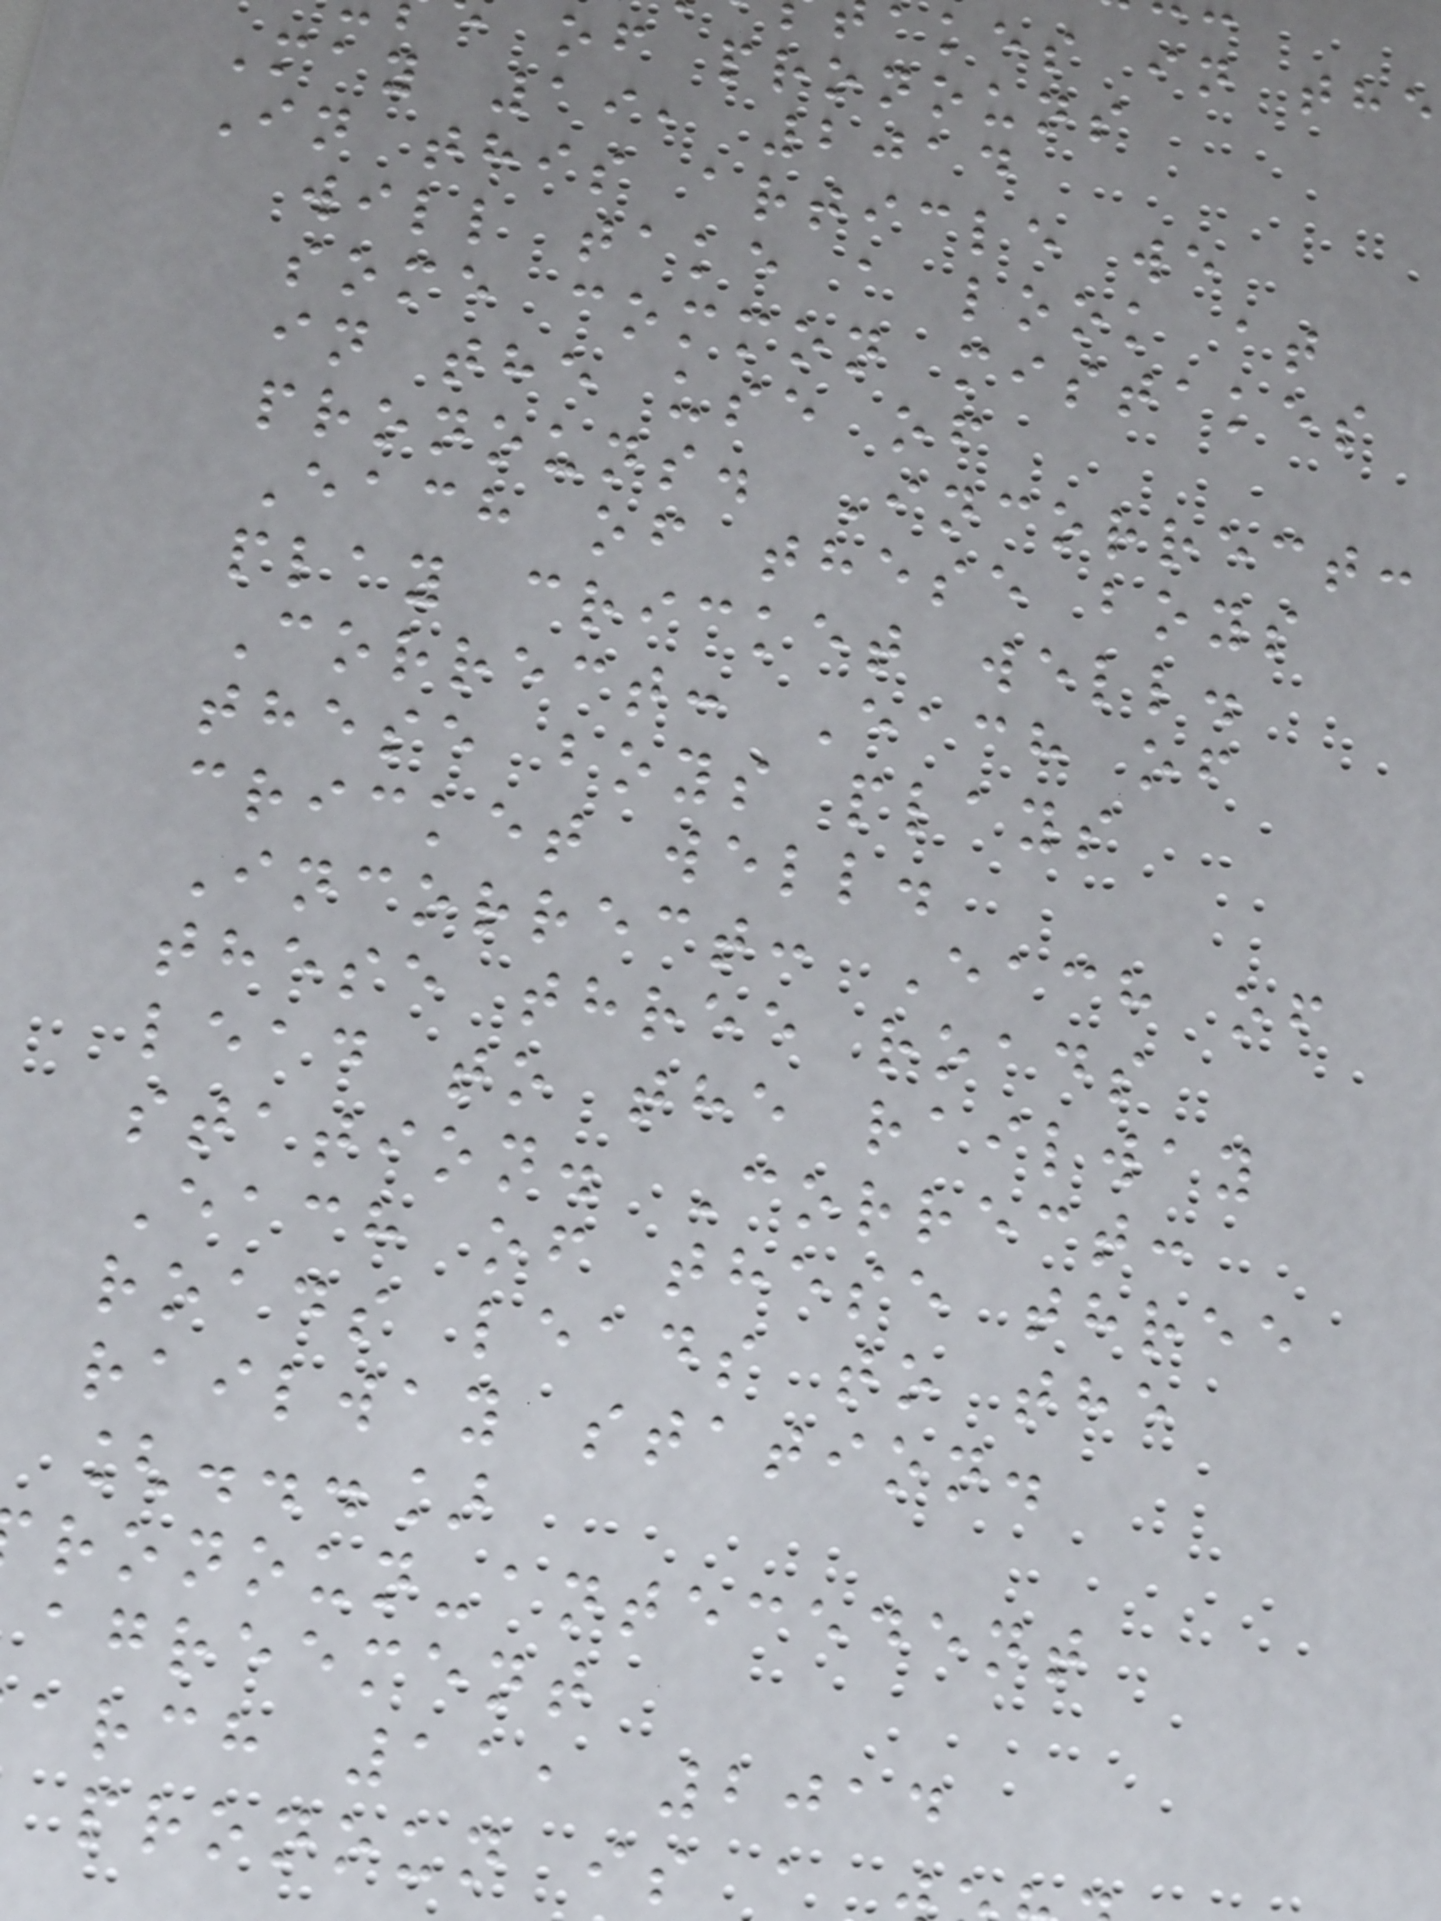akes in the
of pronouns
May 19, 2014
In this article we
will take a look at
some common mistakes
in the use of
pronouns. Incorrect:
Each of these boys
play cricket well.
Correct: Each of
these boys plays
cricket well.
Incorrect: Each of
these three roads
lead to the railway
station. Correct:
Each of these three
roads leads to the
railway station.
[...]
ronoun-antecedent
agreement
arch 11, 2014
pronoun is a
